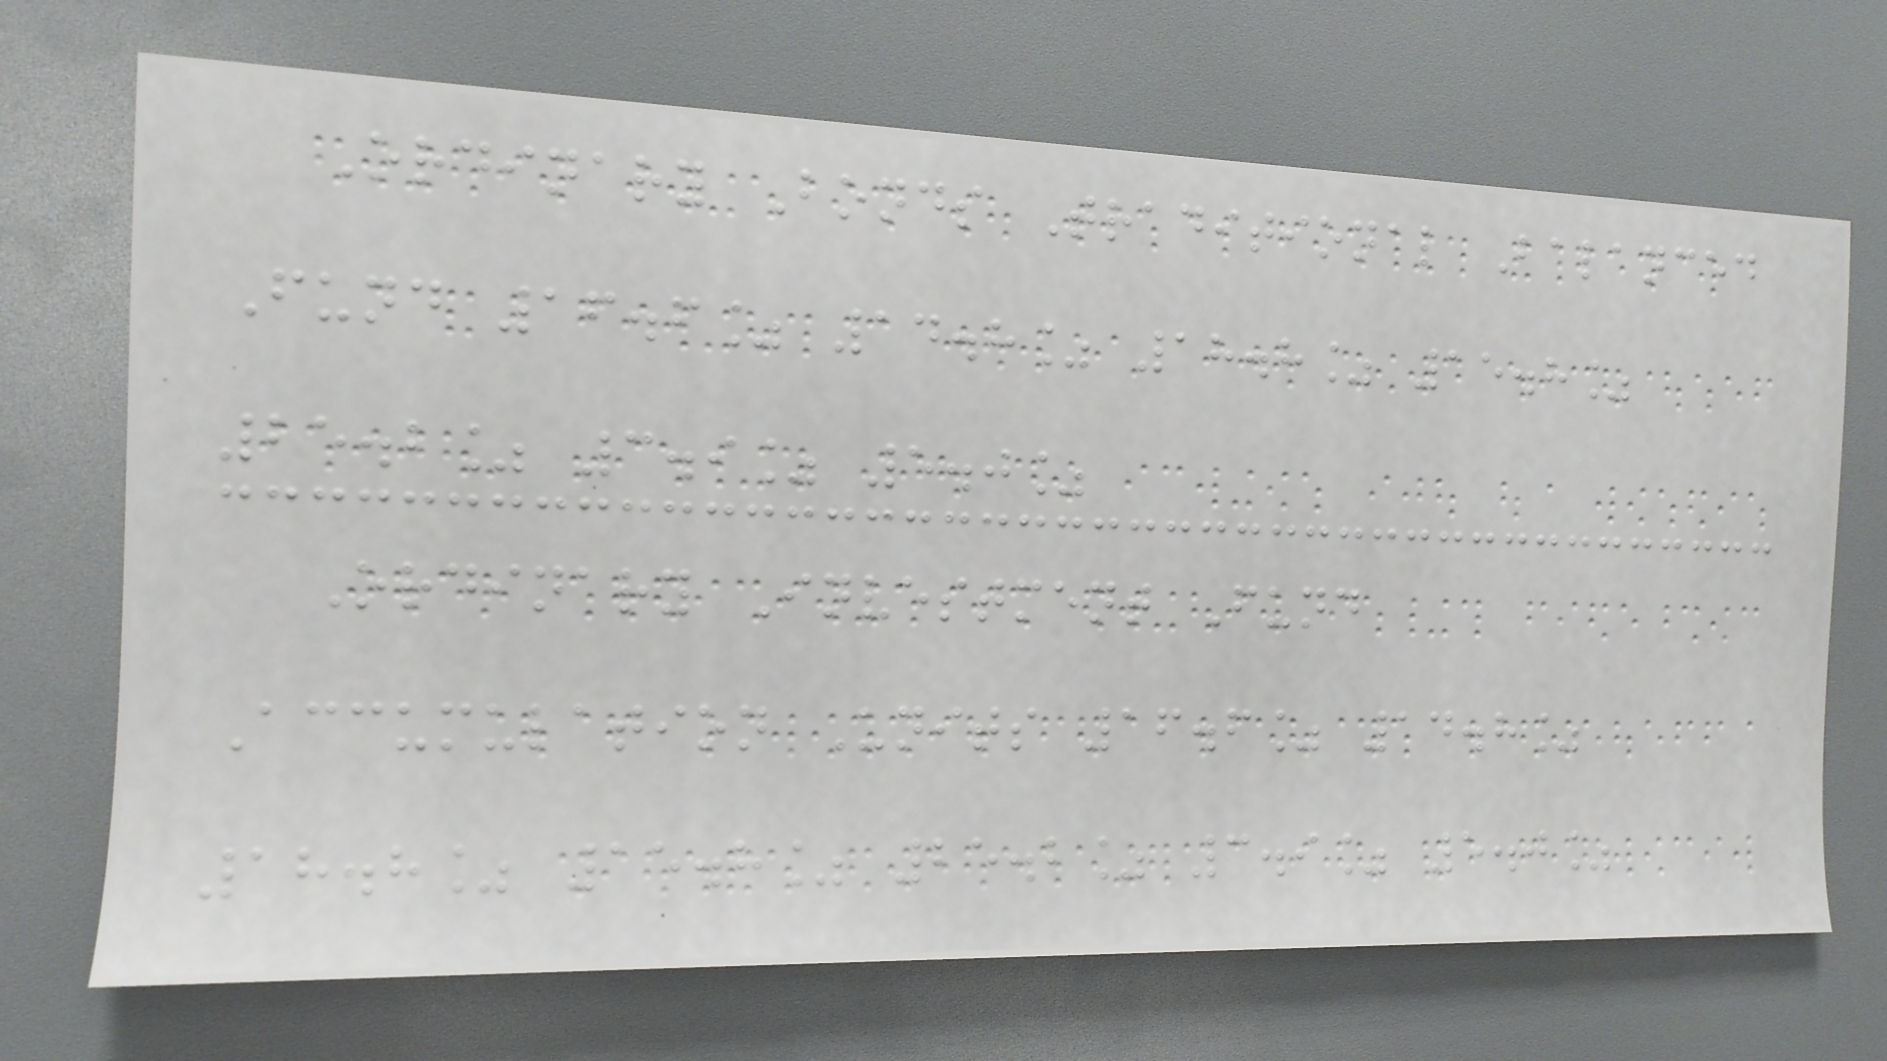Ordinary Bonds Traditional Balanced
Fund 16.6% 14.8% 18.8% 15.8%
25.2% 3.9% 5.0%
Ordinary Investment Fund
Accumulation Units 16.6% 14.8%
18.8% 15.8% 25.2% 3.9% 5.0%
